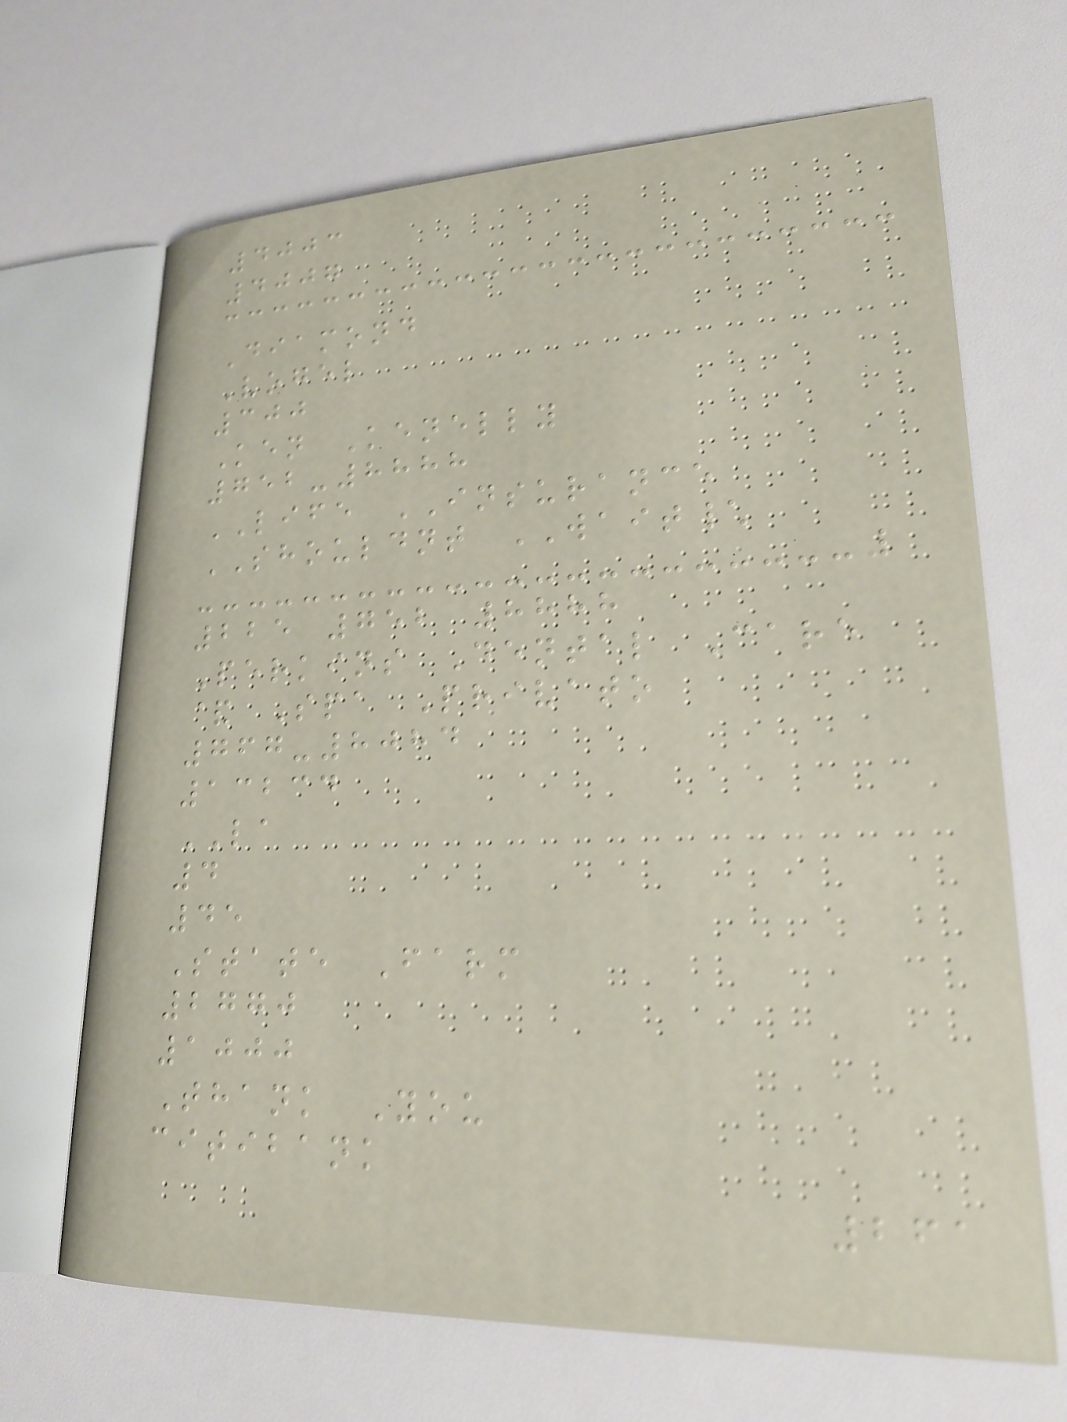4003
4007
Diamond
Vogel
300
Ken Kenelly
752-8888
LIFE INSURANCE
SHOULDNT WAIT\
225 752 8888
Perkins Dental Care
& Spa Privato
767-8084
13234
LA
4
45
State Farm
2770
1000
Thank You
citibank
261
